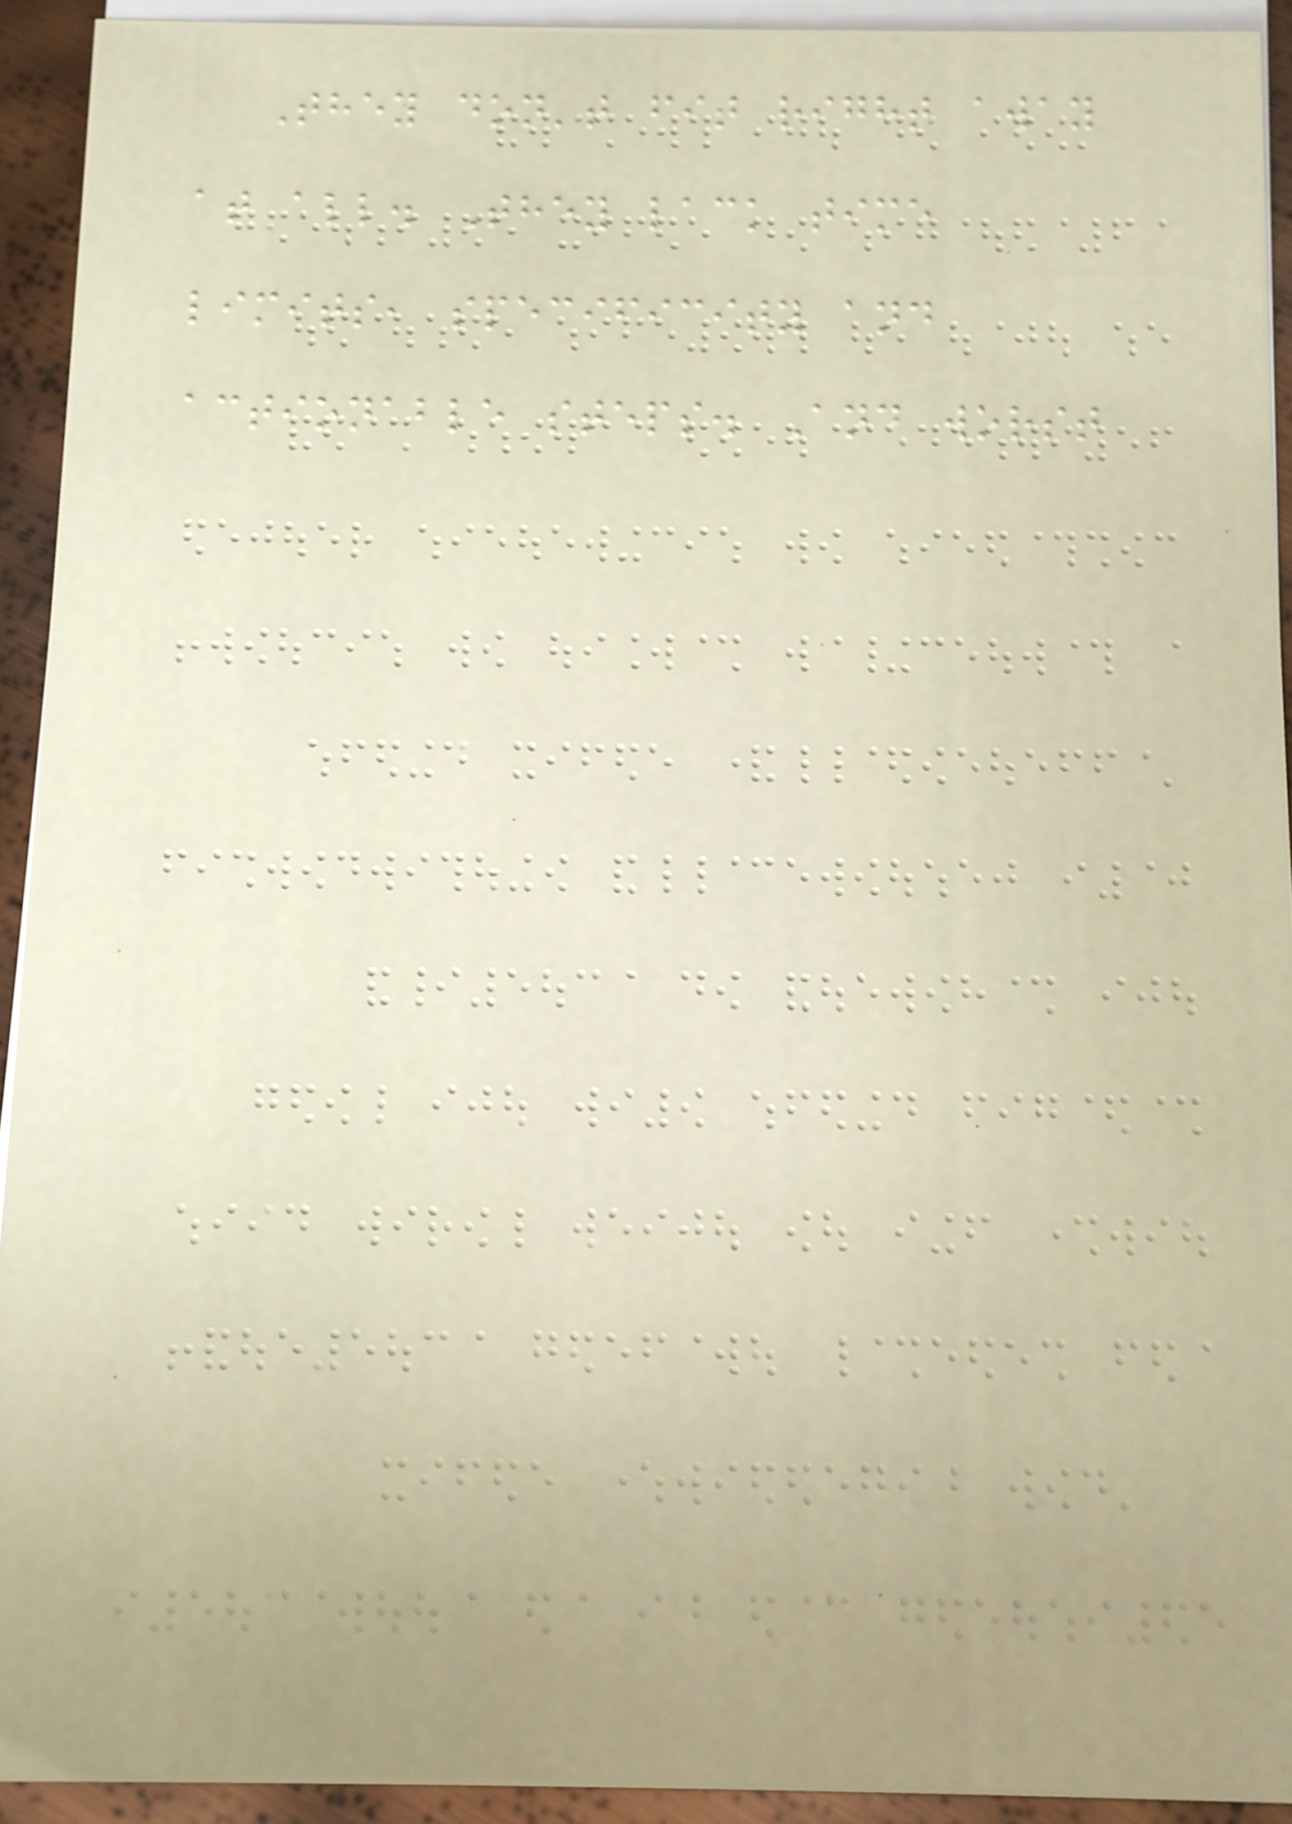They don't fit right away
at all. They lack time
limits, specificity and
actionable steps. And worst
